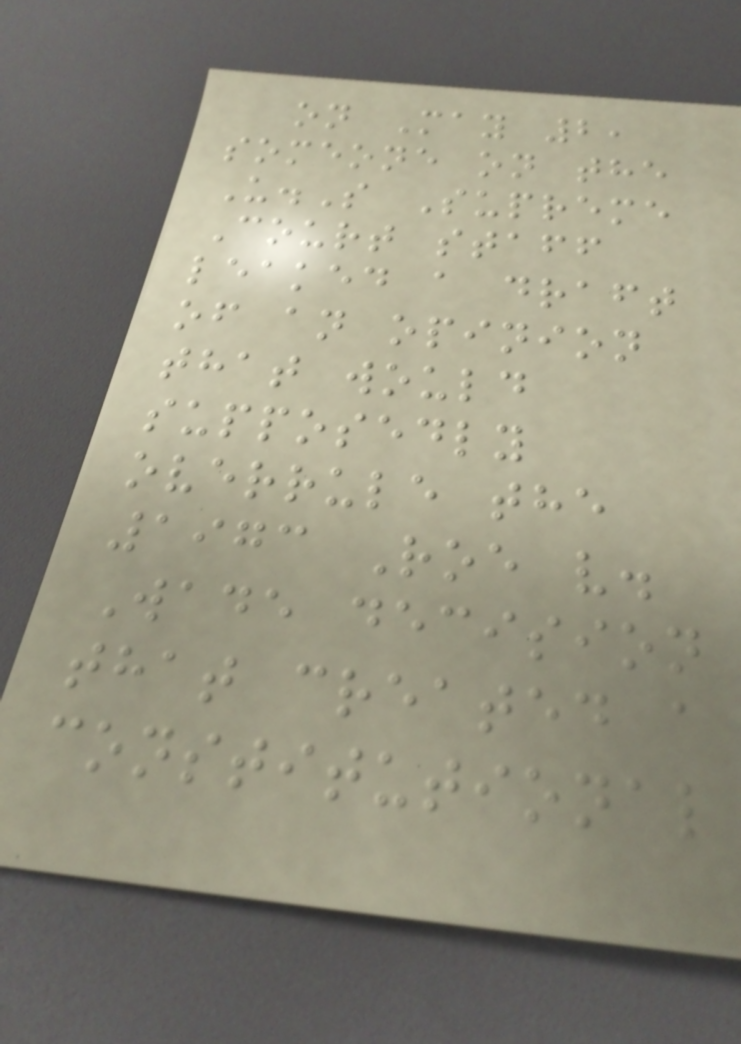on May 2,
someone on the
U.S Supreme
Court staff
leaked a draft
of an opinion
that would
supposedly
overrule the
1973 Roe v.
Wade decision
that created a
constitutional
